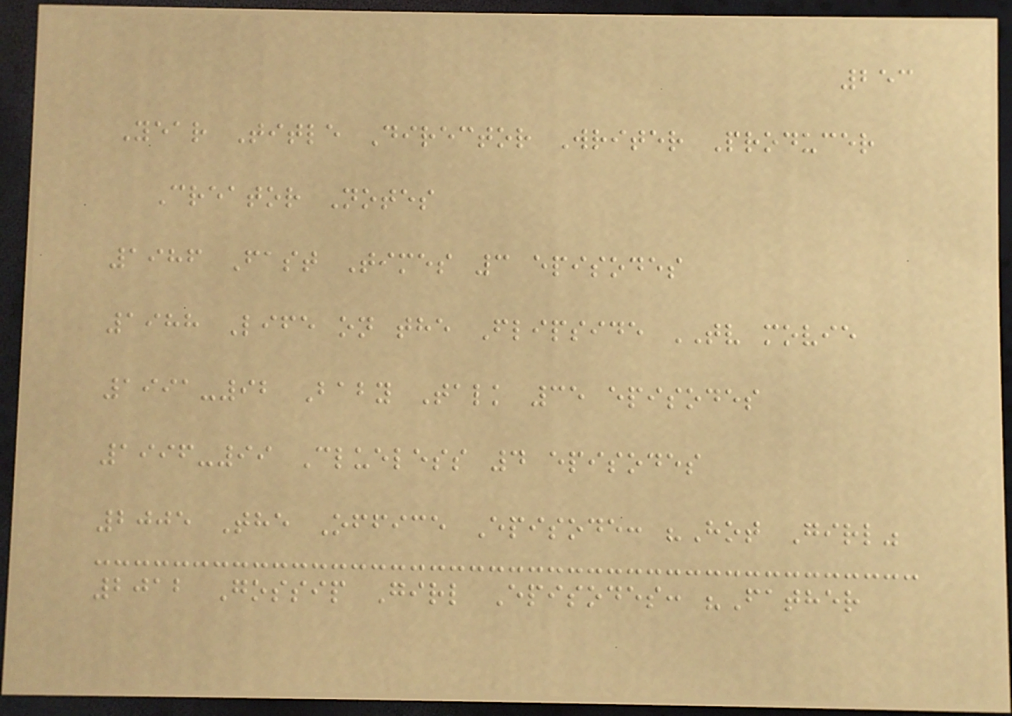253
Year Title Director Writer Producer
Creator Notes
1986 Fast Times 3 episodes
1988 Life on the Flipside TV movie
1991-92 Baby Talk 35 episodes
1996-99 Clueless 4 episodes
2005 The Office Episode: "Hot Girl"
2012 Gossip Girl Episodes: "Father
